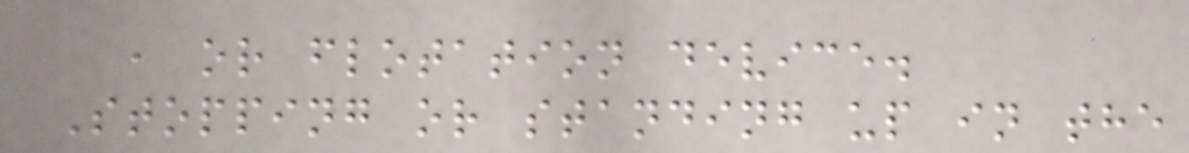, or flotation device.
Stopping or standing up in the
